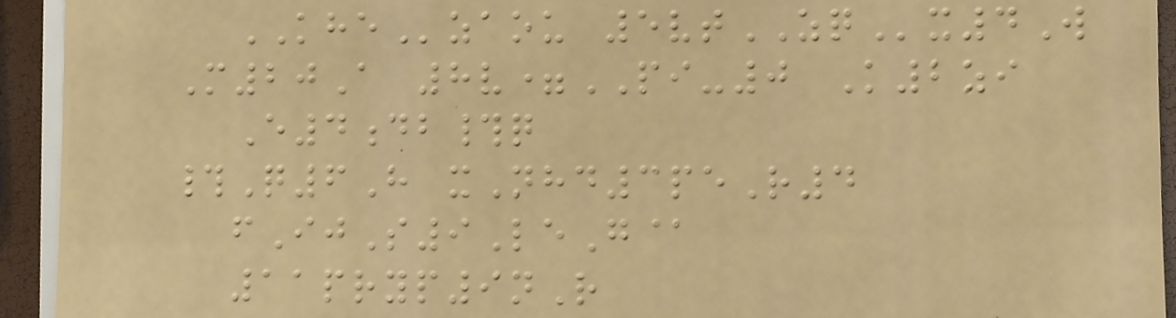KHEzaou 5vtZQx4W
M20A 8v=PI-0 K2zi
E4db#q
#Q6H xNhd3peR4
fIjS9LeG@
11pryp9nR
